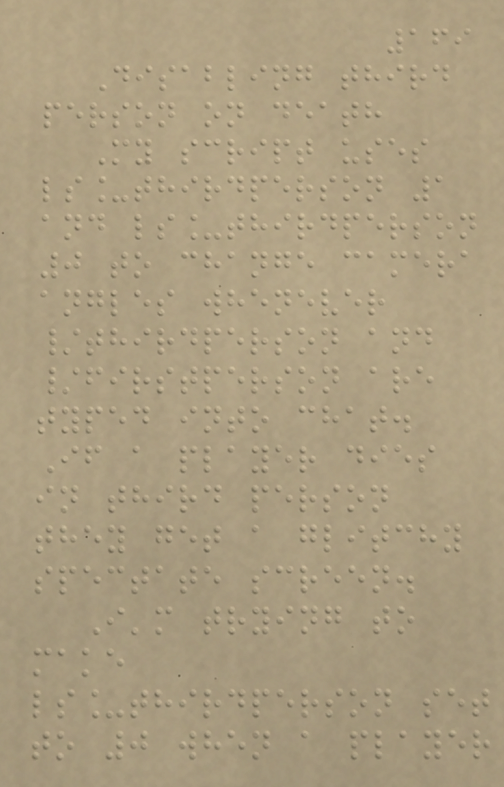169
Disabling third
person on death
My script uses
ls_thirdperson 1
and ls_thirdperson
0 to change camera
angles whenever
/thirdperson and
/firstperson are
typed into chat.
If a player dies
in third person
they get a glitchy
spectate screen.
I'm trying to
make
ls_thirdperson set
to 0 when a player
